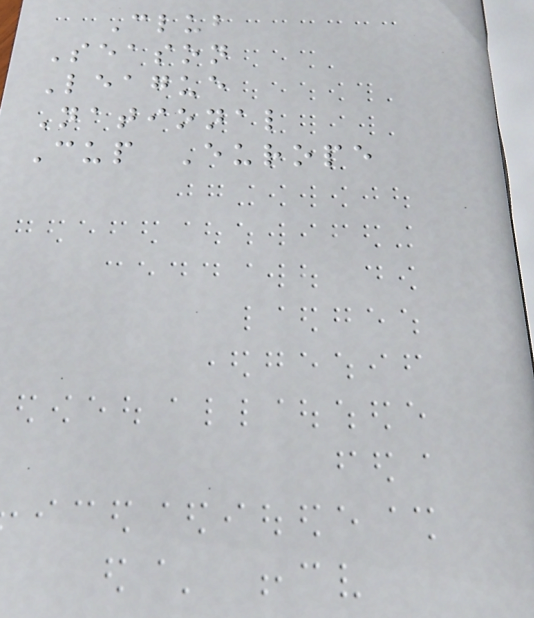Club
Season
League
National
Cup Europe
